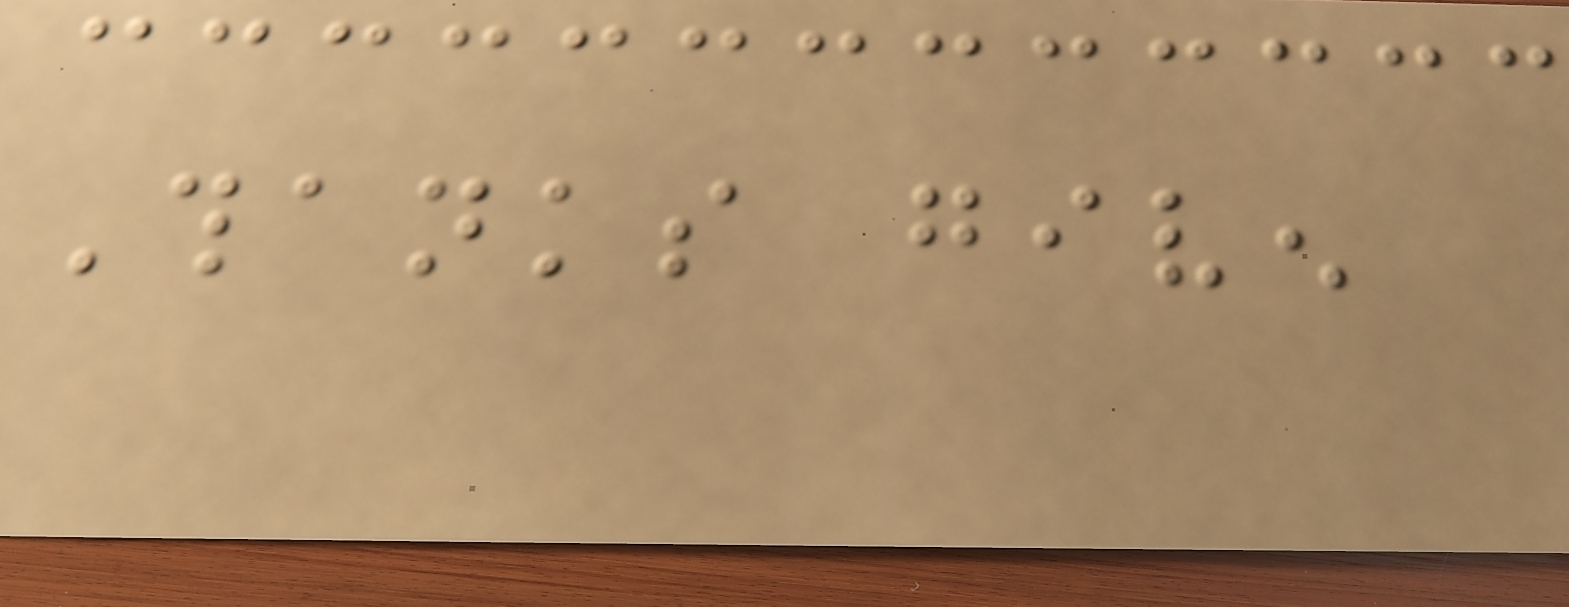Thanks given
